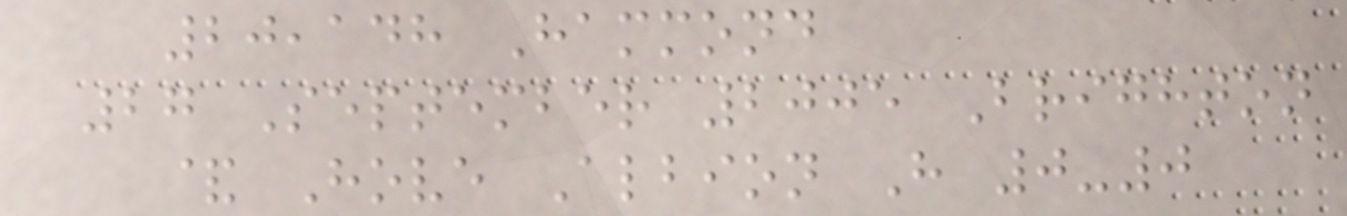20,148 Hammond
27 September 2005 Brighton
& Hove Albion H 0-0
